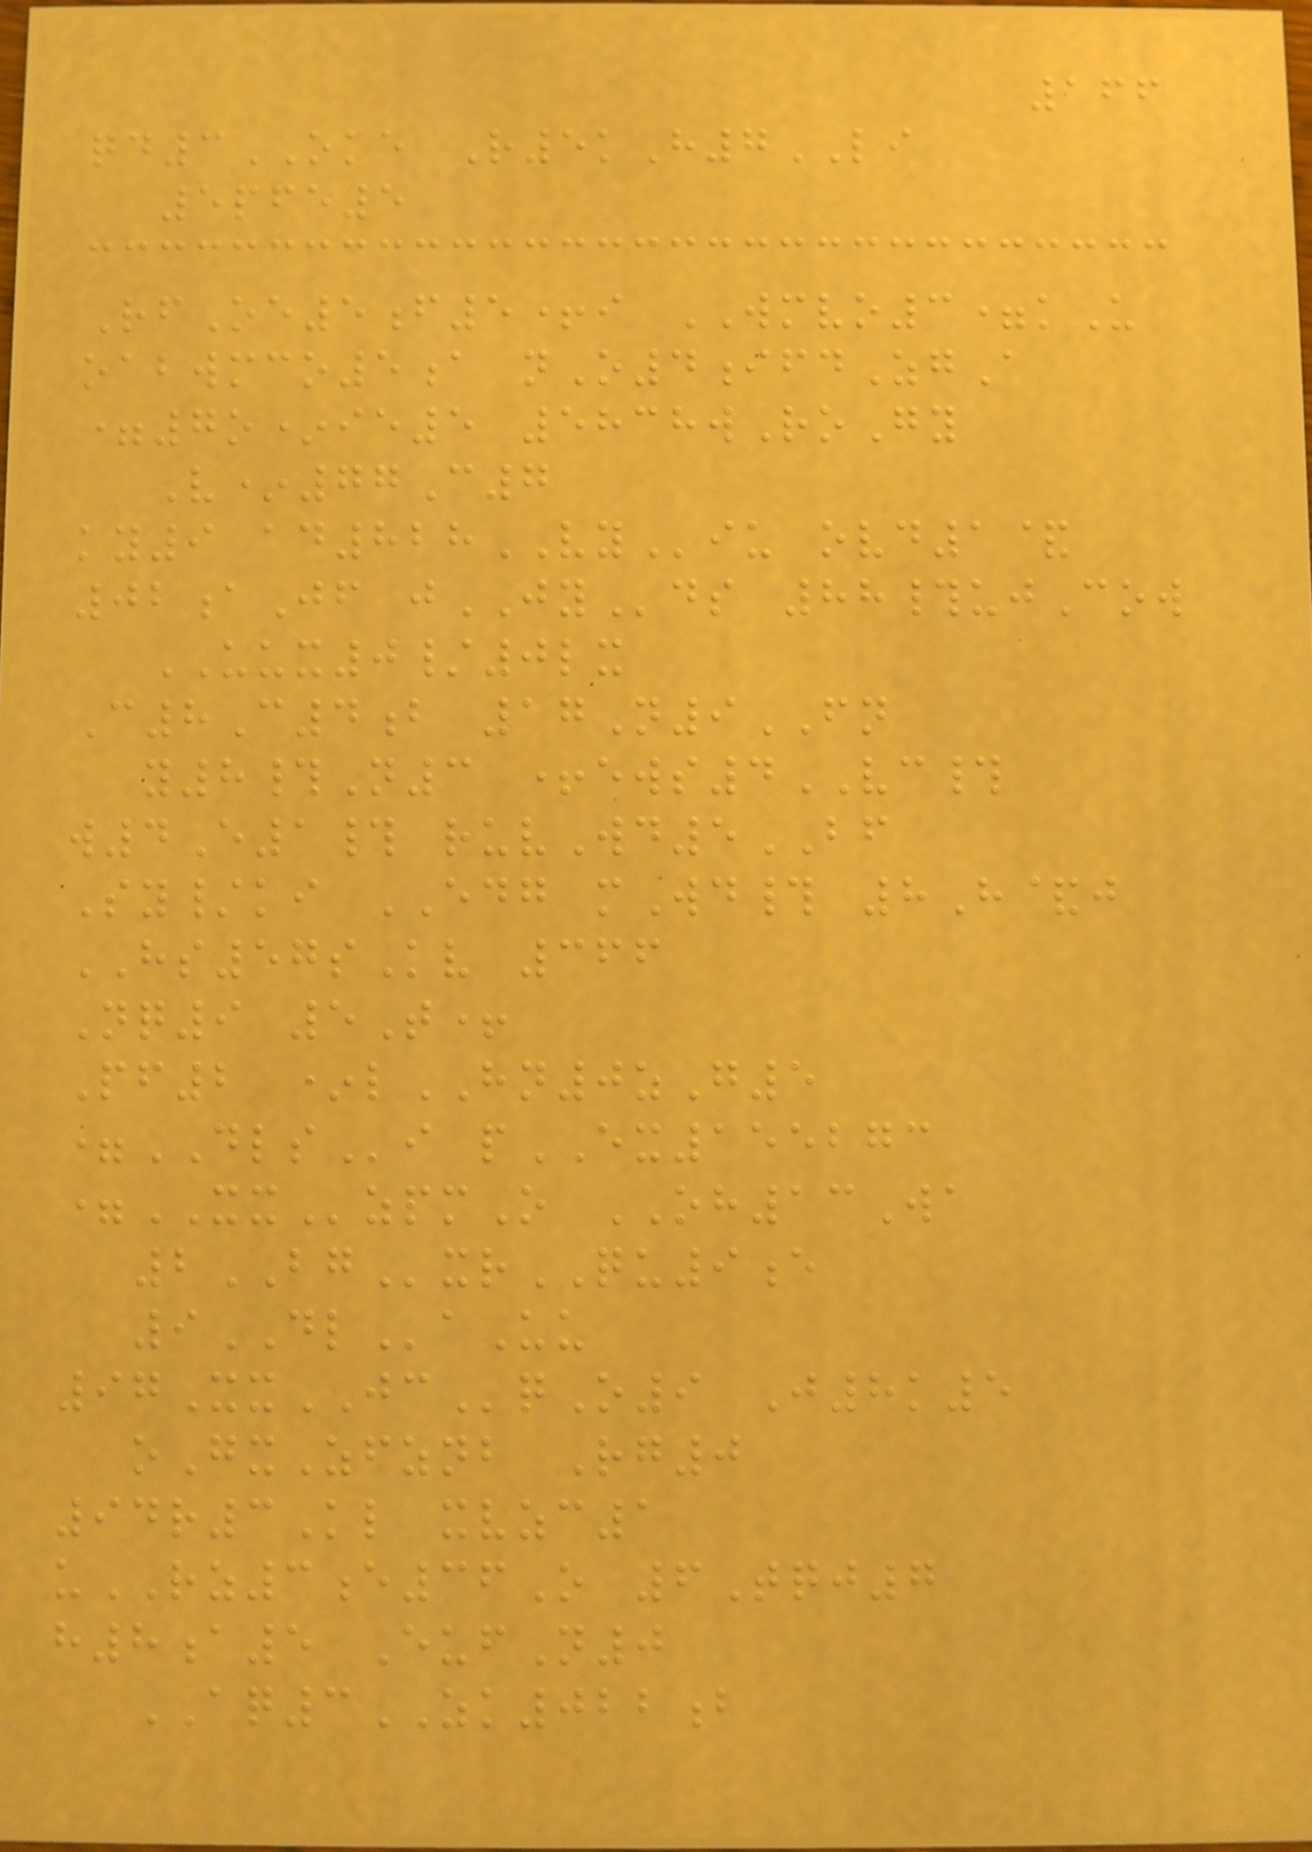166
qd3OKE R5kH7LI
5pfe5
RfOe5f5+i WMVO3=kU
oabwmco5a nO4ifdZgA
=7o*ie5 5838wRoGy
V*77C7
ky9 ad828VYiu ovd1&
02aJf jJYds 88#ujCow
UUX0/0lx
C8C4b 17N9FN
y8#N3 +ews4VC#
w4E1# ruvWd5BF
Sy/ki EDG mWd# 8H&j
HS57sKv 366
Nq9 5T+
Pf2 *lHN0zG5
=DLSi pEX155273
=XXzpmO OH13Wa
2BGxrQU9e
9DLaUu
97XxJCqO9 J8k5
oGxZfznb Rg0
94r3Kl xvzc1
uRZ3e36O 6Tqj7
h8a5 EufN0
AQ3ZK022b
